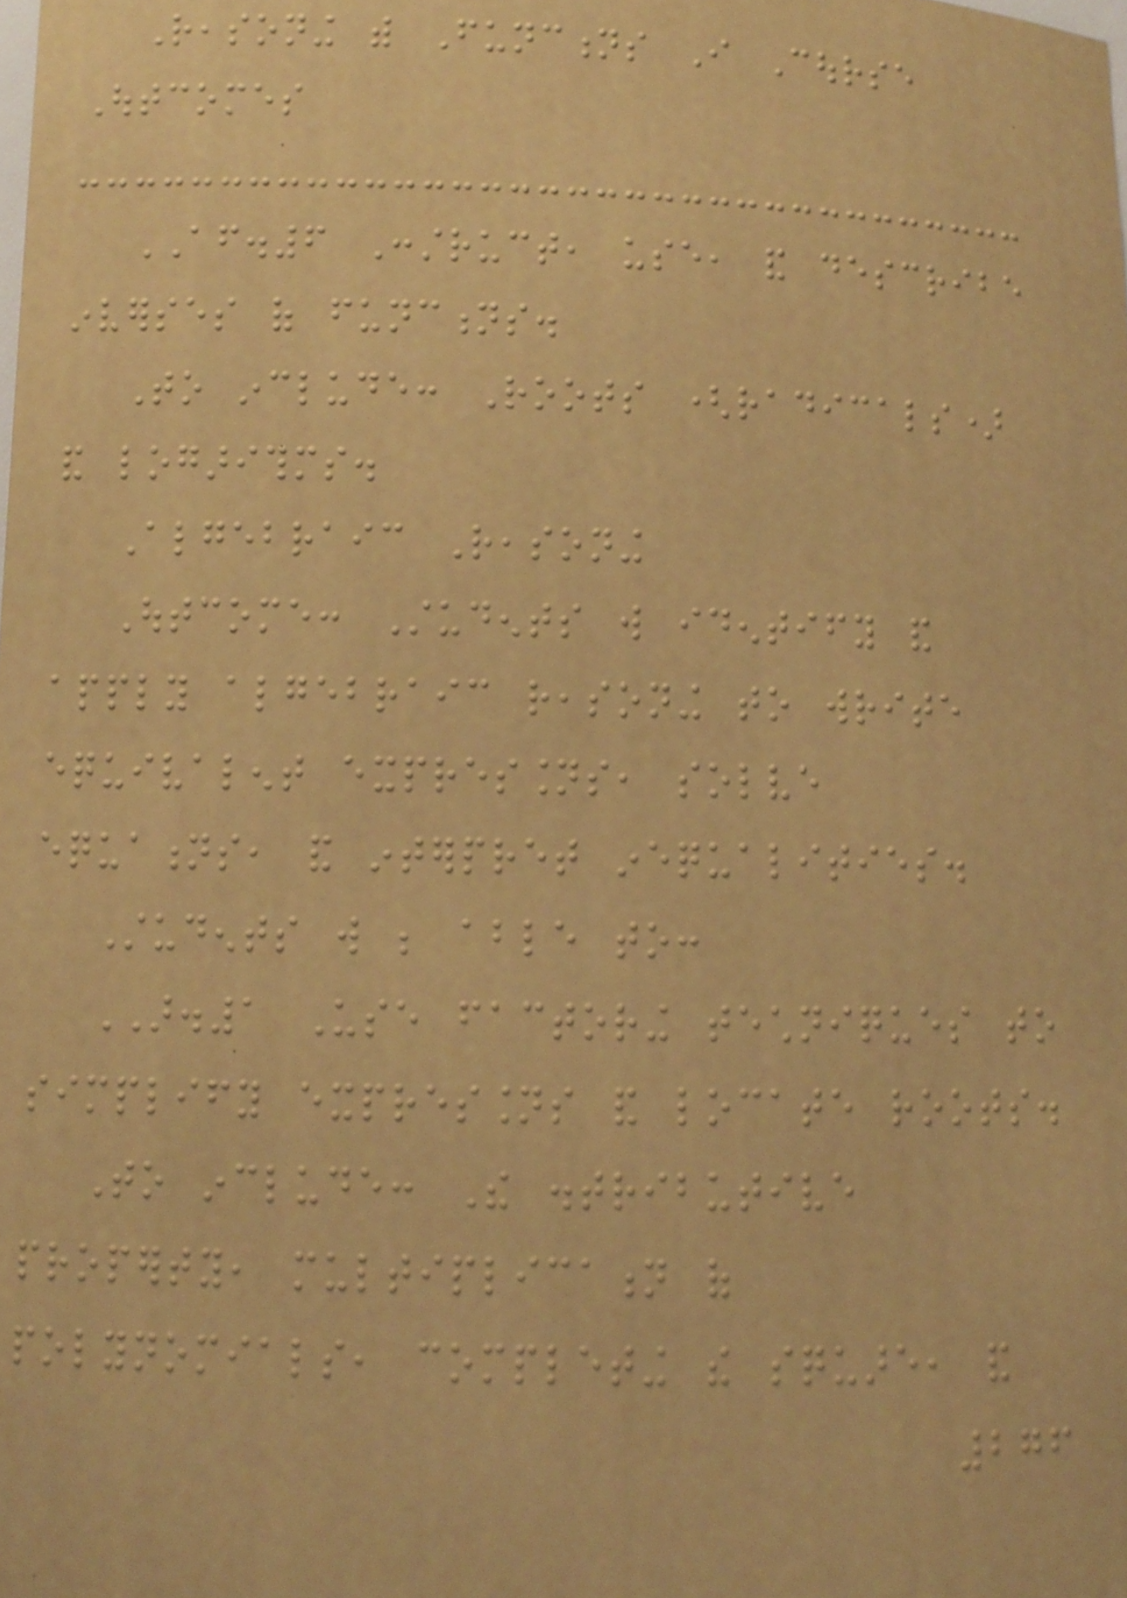Reasoning with Functions I Course
Outcomes
AF.6 Construct, use, and describe
inverses of functions.
To include: Roots (radicals)
and logarithms.
Algebraic Reasoning
Outcome: Students will identify and
apply algebraic reasoning to write
equivalent expressions, solve
equations, and interpret inequalities.
Students will be able to:
AR.1 Use factoring techniques to
simplify expressions and locate roots.
To include: The distributive
property, multiplication of
polynomials, completing the square, and
276
